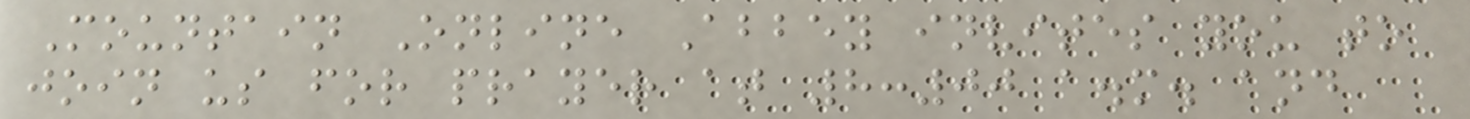Mountain Online Abbey invites you to
join us for prayer at 8:00 a.m. and
